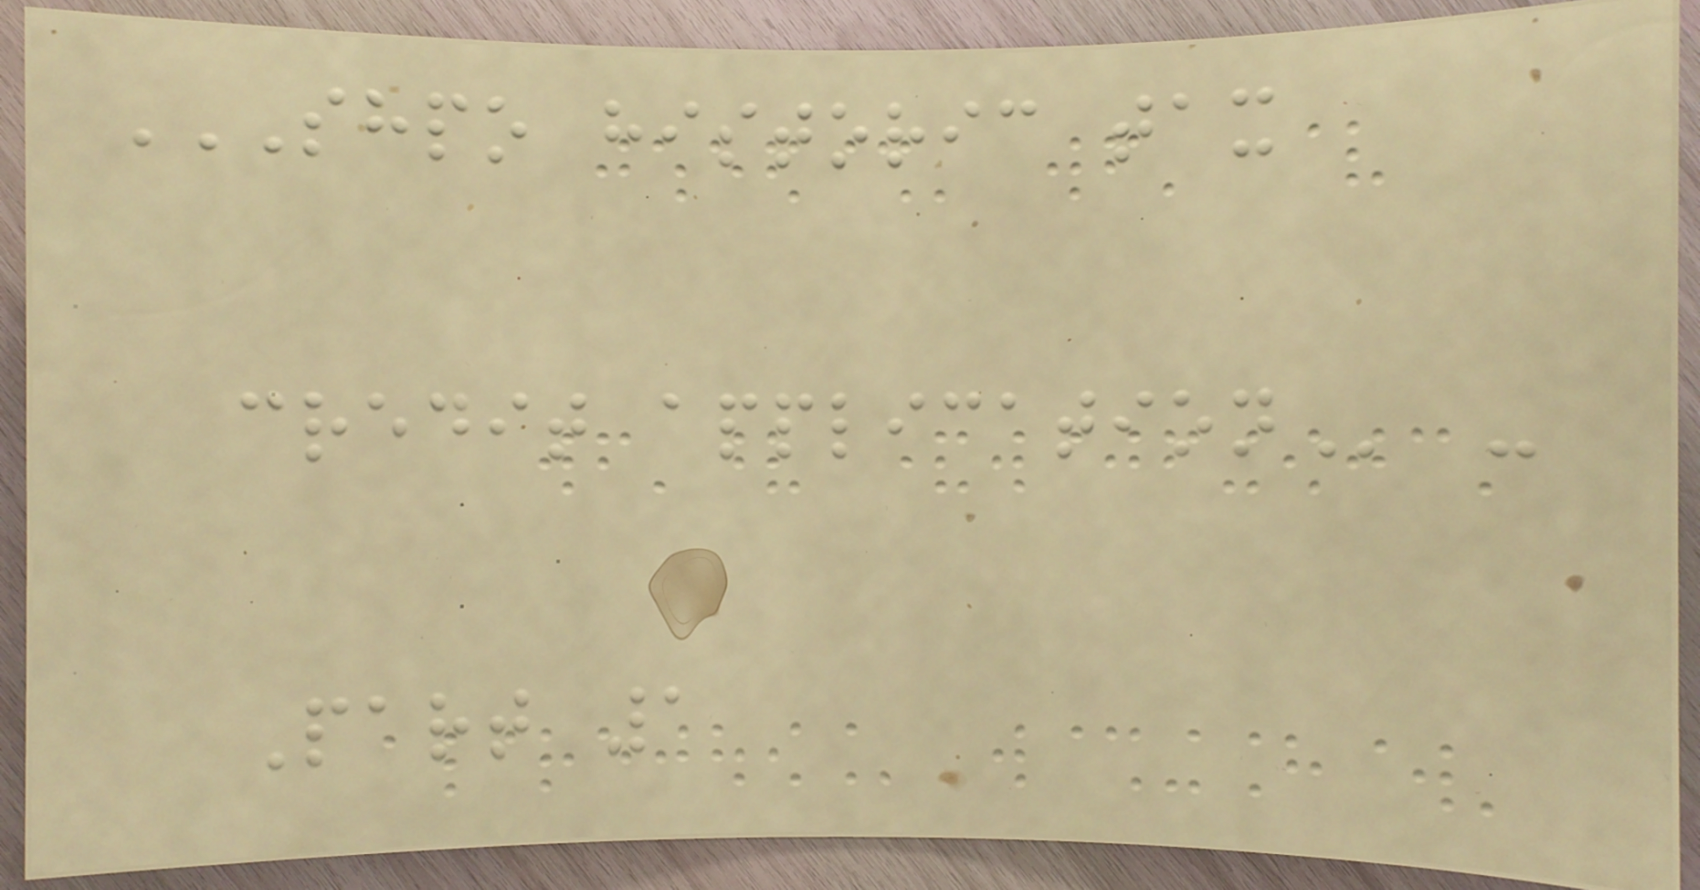SHPO HISTORIC TAX
CREDIT APPLICATION -
Part 1
